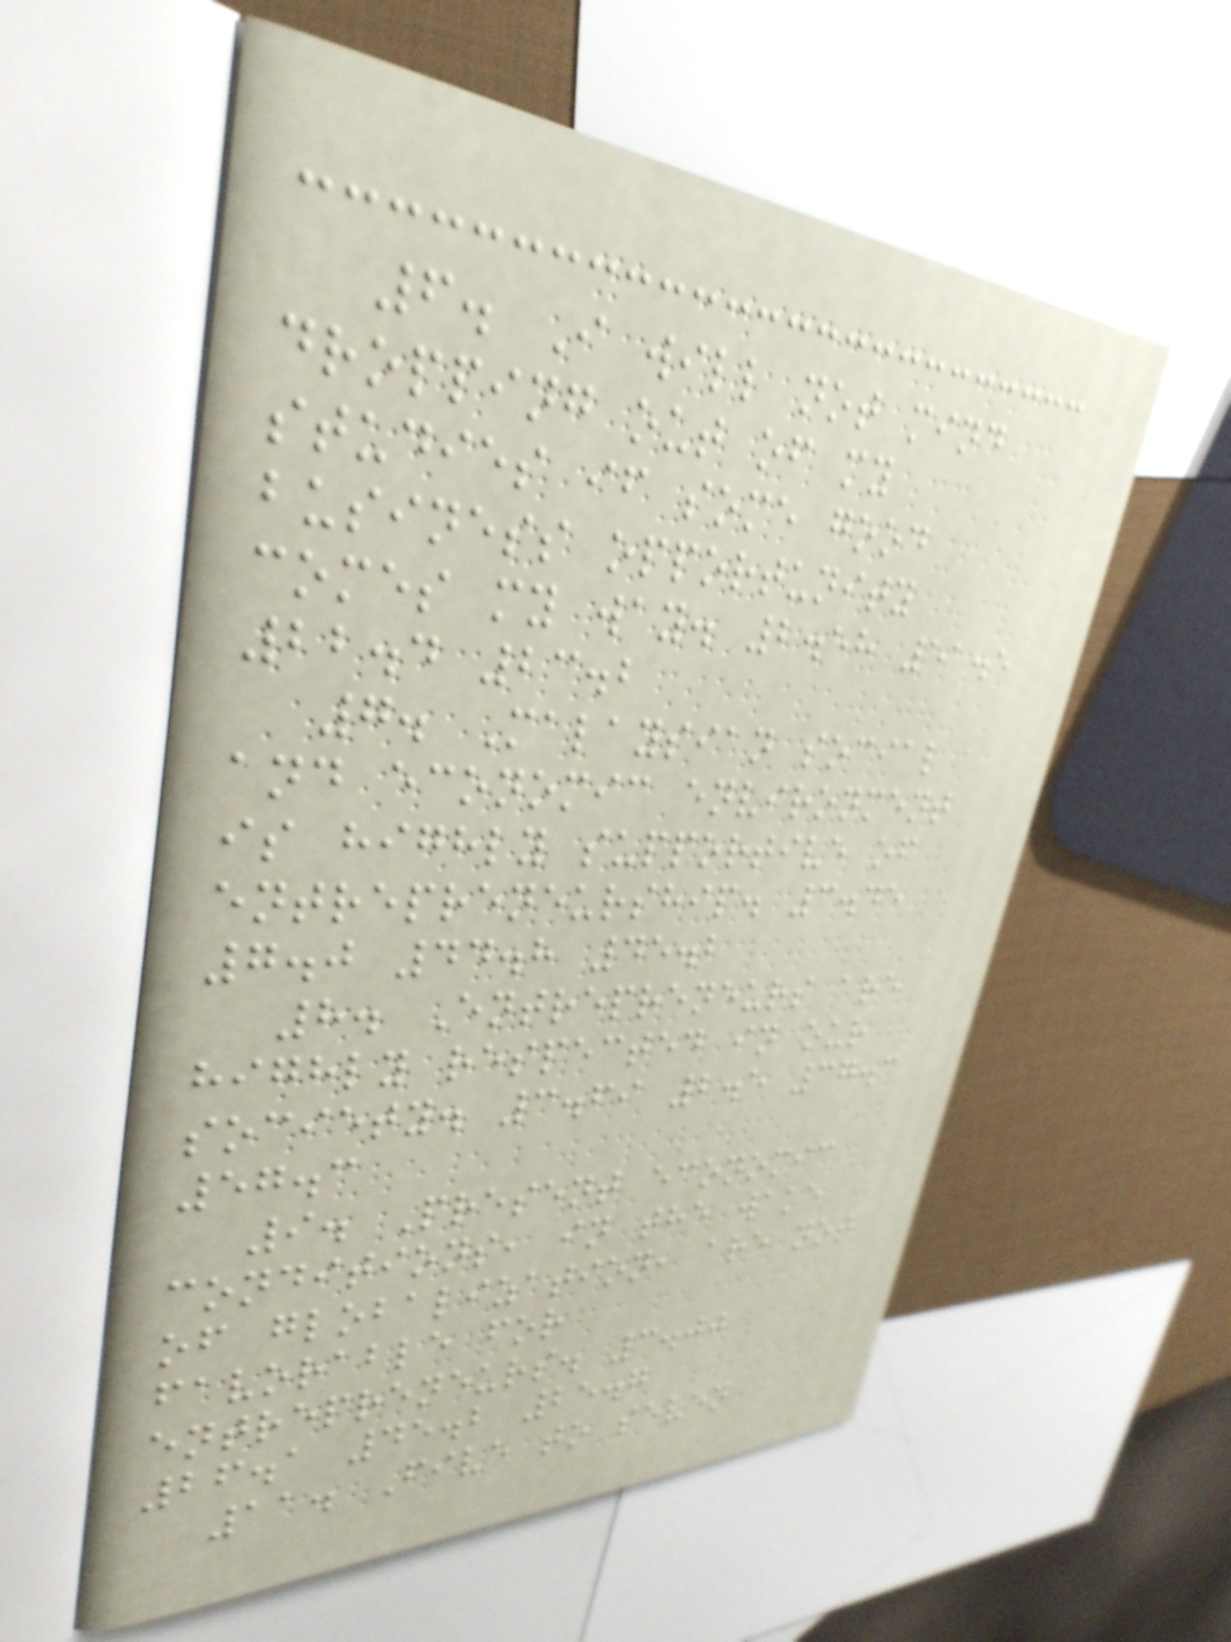6. I will not mind
dropping out of my
studies if some good
business opportunity
comes my way. 2.58 51.5
22.4 23.2
7. Malaysian social
and economic environment
is highly supportive of
entrepreneurship. 3.45
7.0 44.8 45.2
8. Entrepreneurs are
highly respected in our
society. 3.69 2.5 37.3
57.3
9. Present economic
conditions, in the wake
of globalization, are not
favorable for
entrepreneurs. 3.00
26.1 45.2 25.7
11. Five to seven
